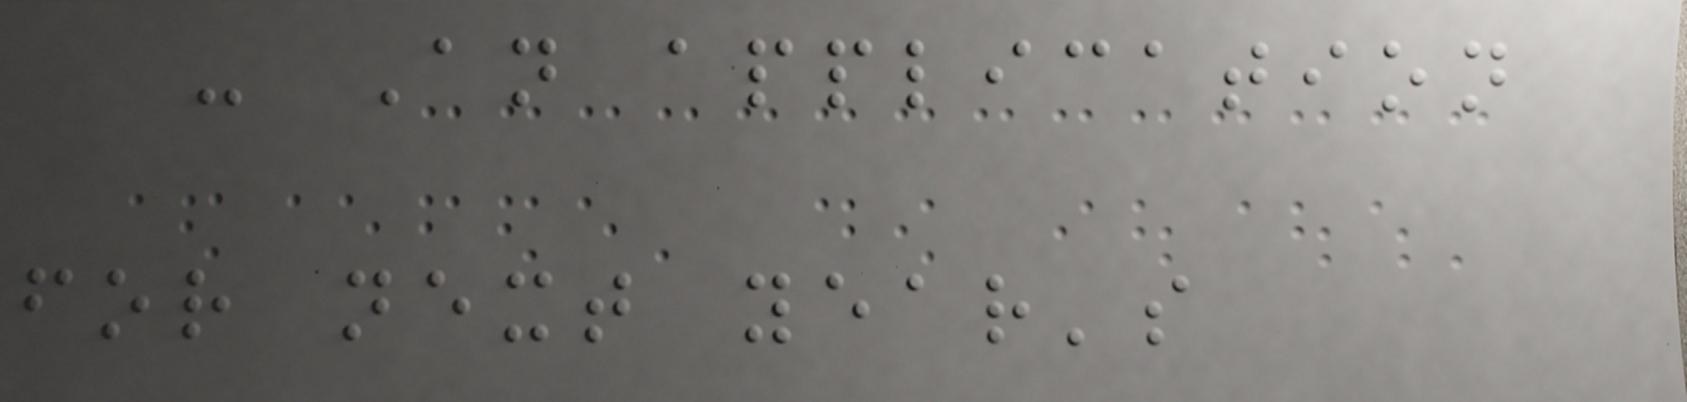- An application
for next year's
